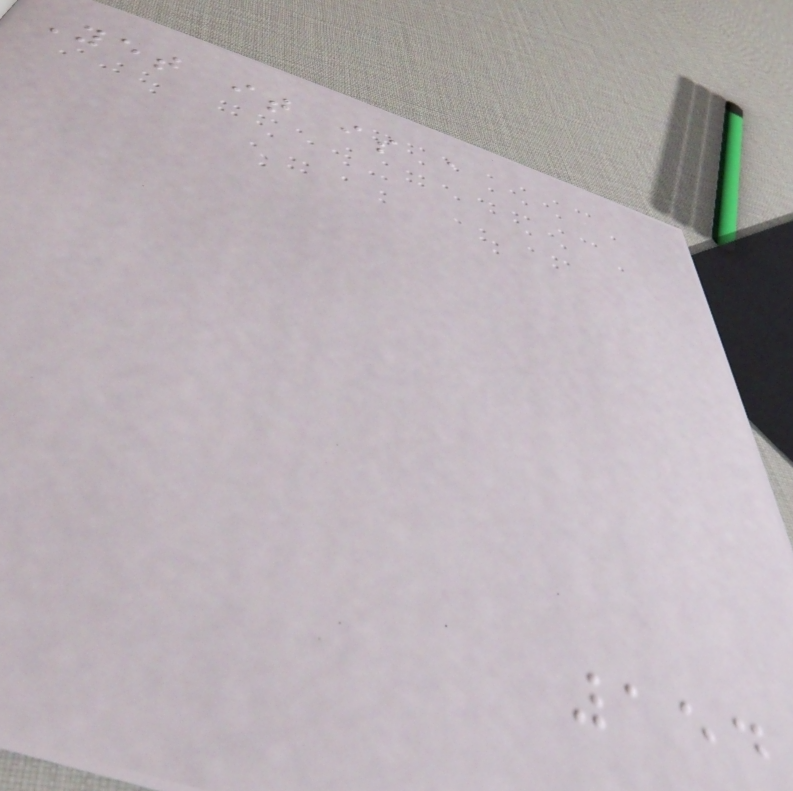Yet it is a
154
